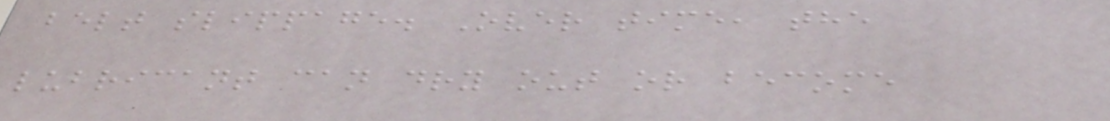belt slippage. Over time, the
lubricant can dry out or become
